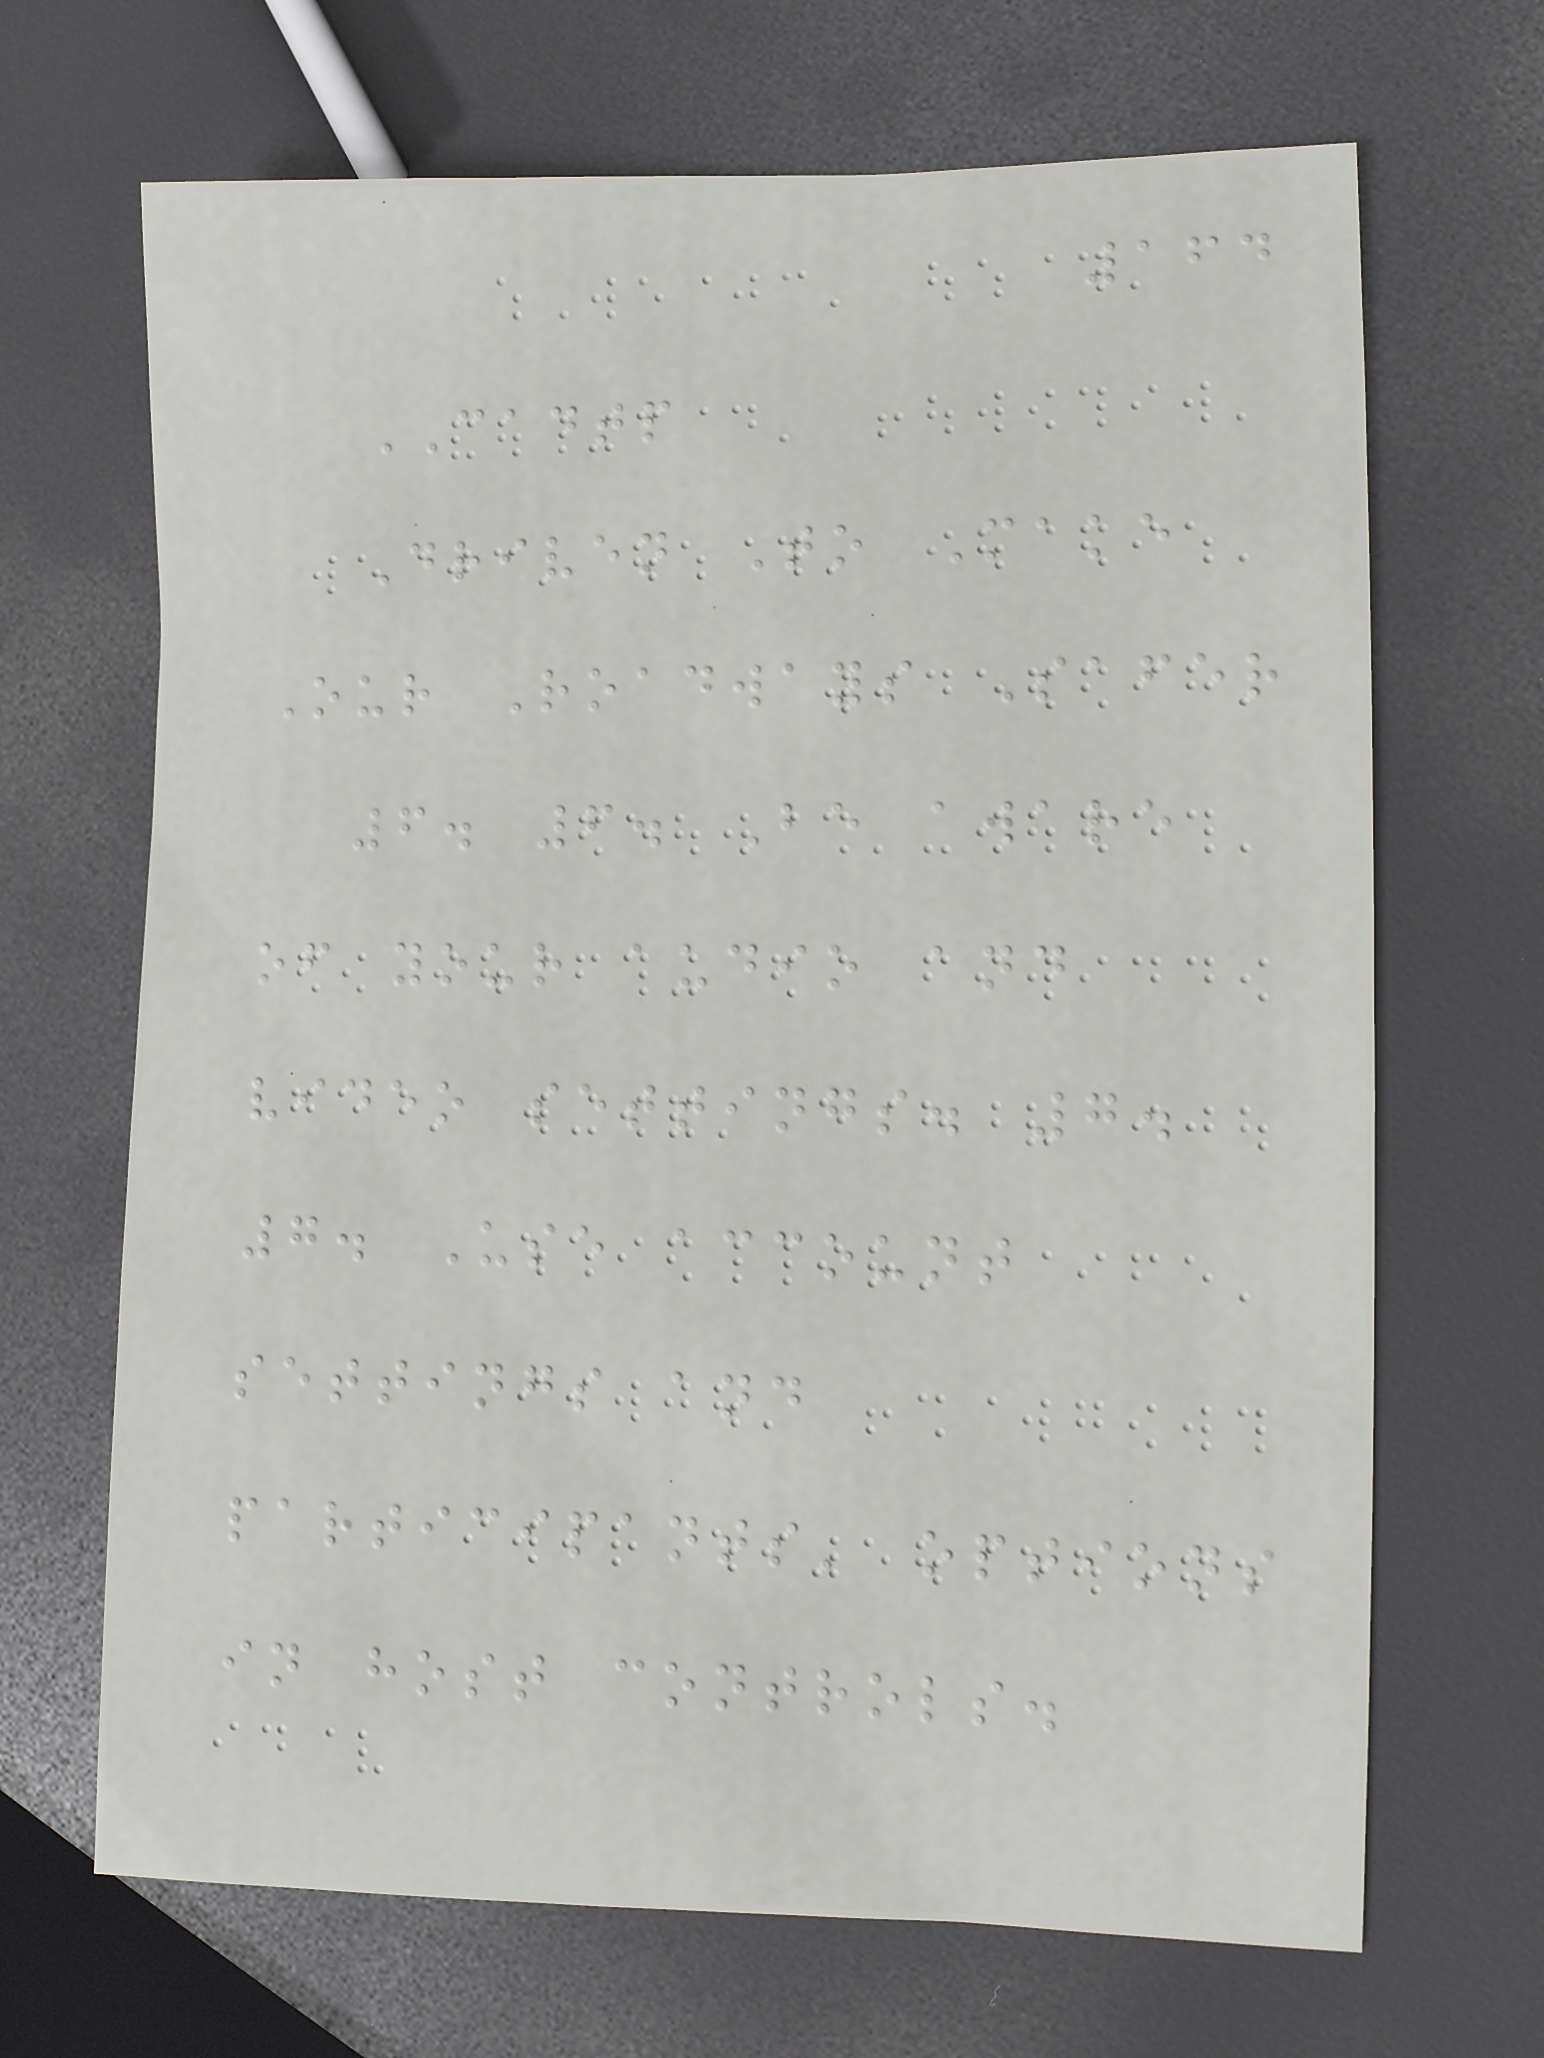164
CADTP
Driven To Make
Our Roadways Safer
6. 6. Be aware
of your audio and
video settings. 7.
7. Use account
settings and
participants' options
in host controls.
